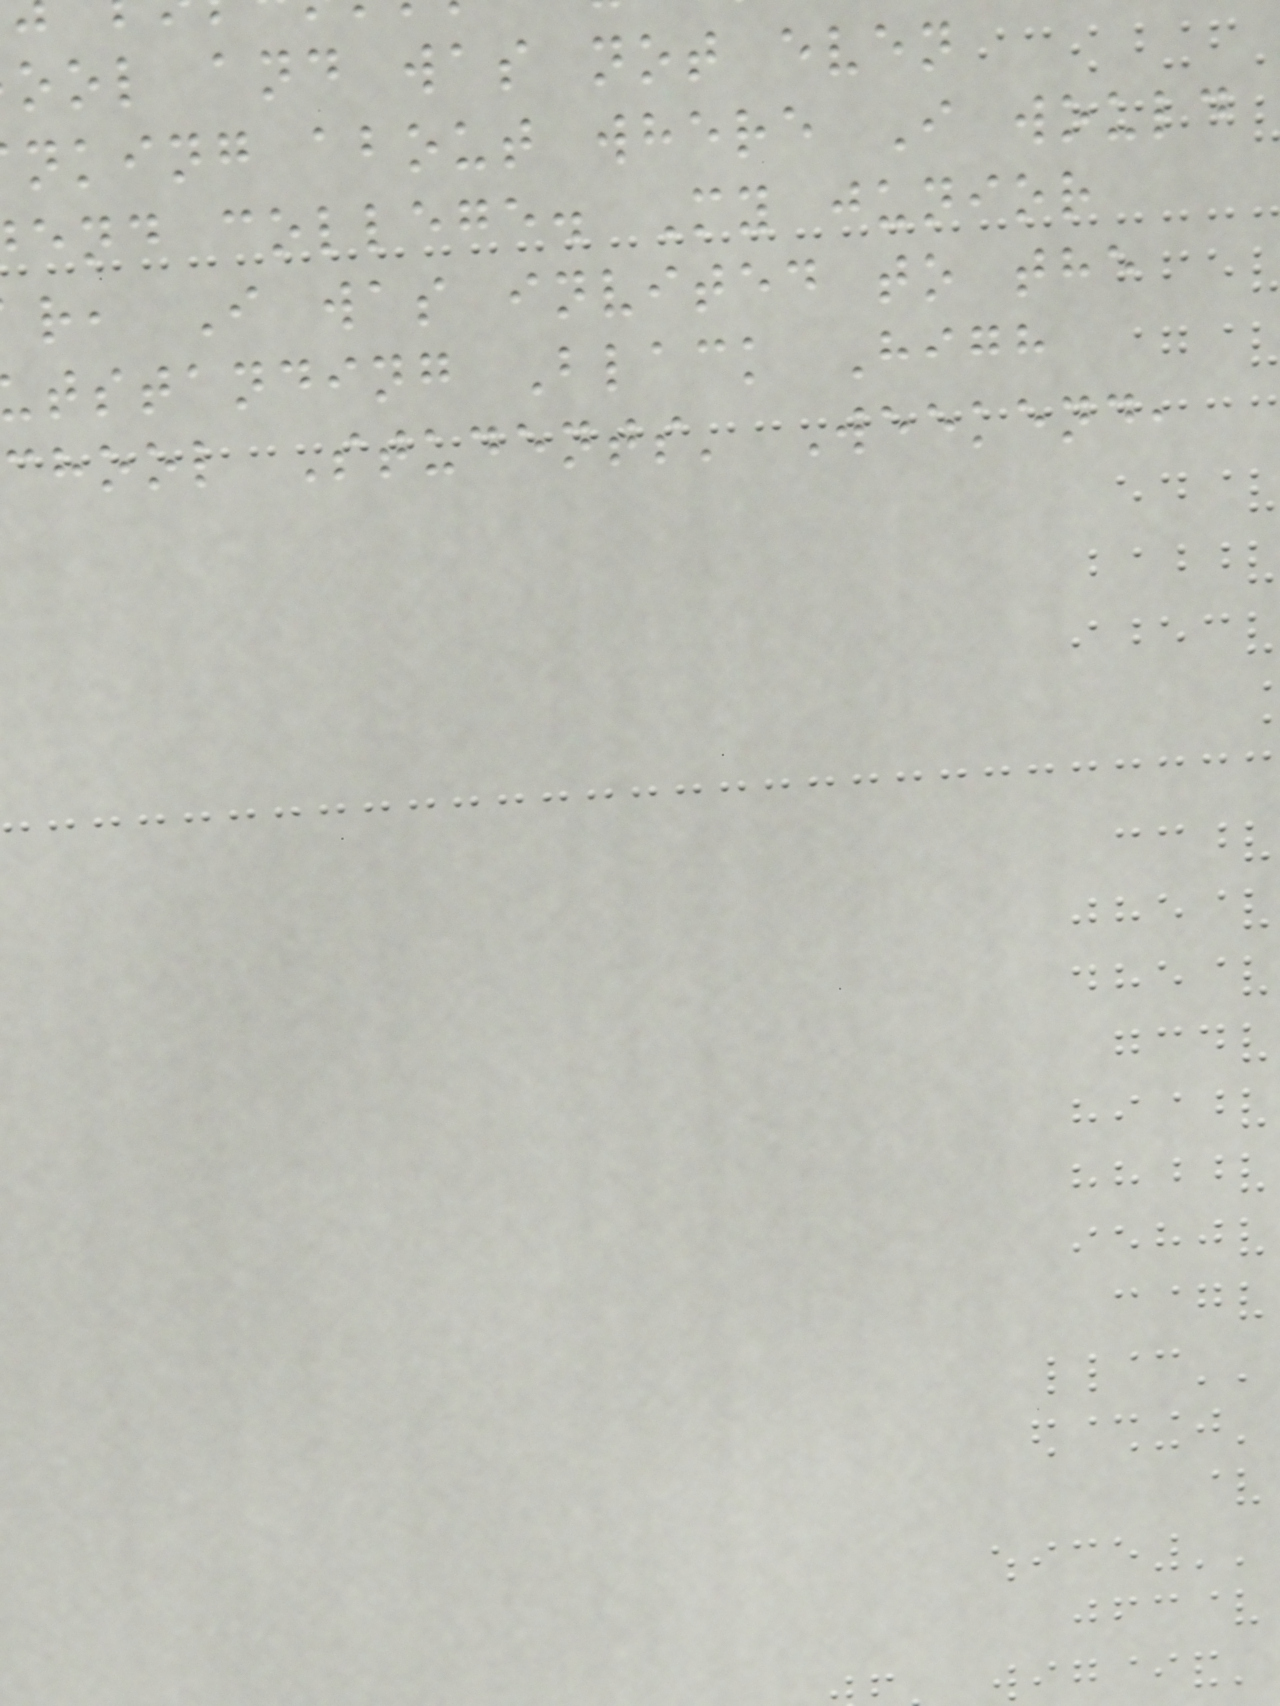ool and was not even
nking about where I would
end college. My junior
r, I was invited to the
tstanding Black High
chool Students' Weekend,
